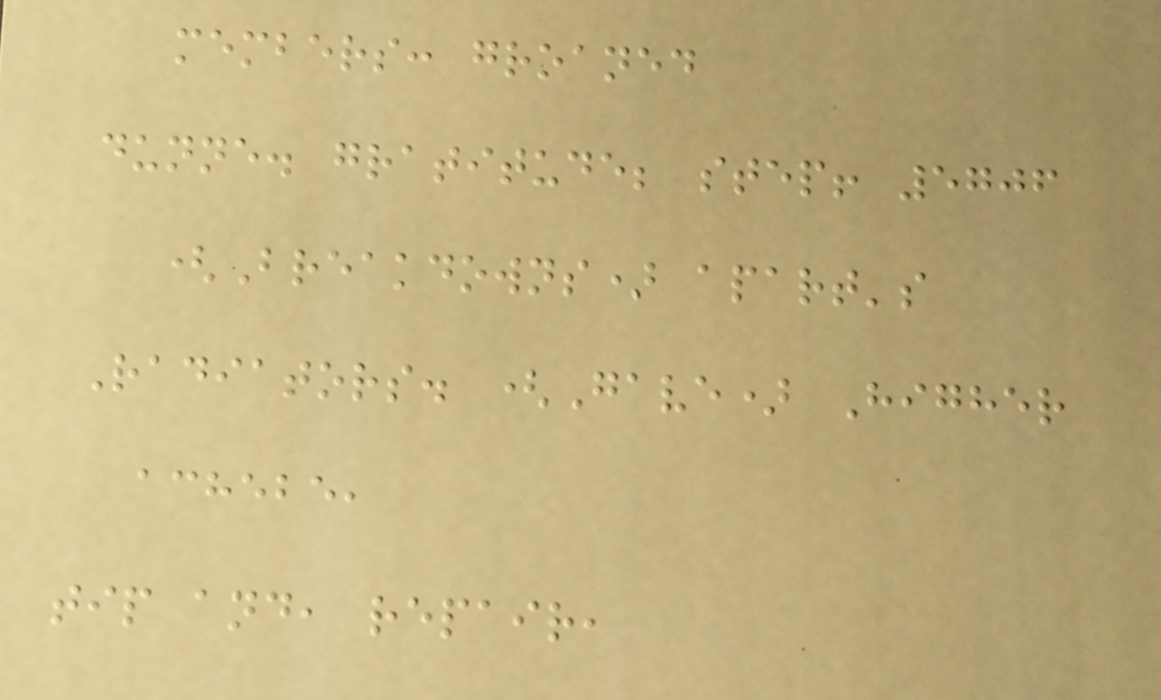members: groaned
dunne. gratitude; step! 5706
(Breakdowns) apart's
Radiators. (Gave) Higher
achebe,
tip and, repair,
